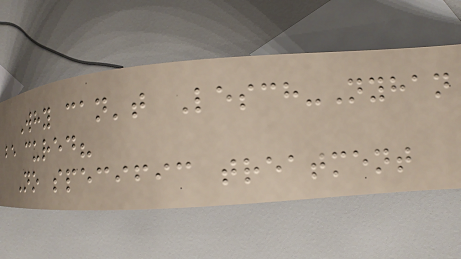Why can't Lesch-Nyhan
be cured?
No specific treatment
